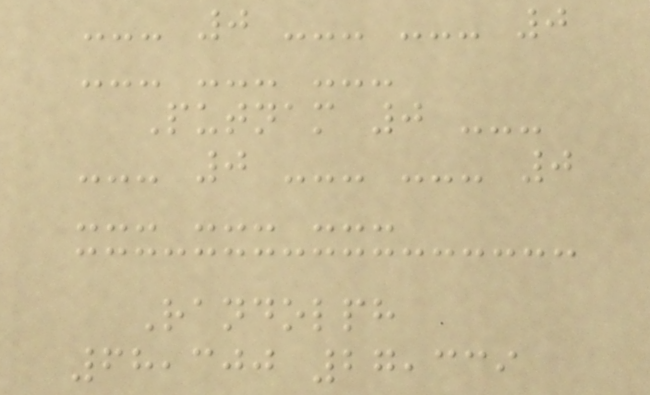--- 0 --- --- 0
--- --- ---
Putnam 0 ---
--- 0 --- --- 0
--- --- ---
Randolph
68,300 27,339
